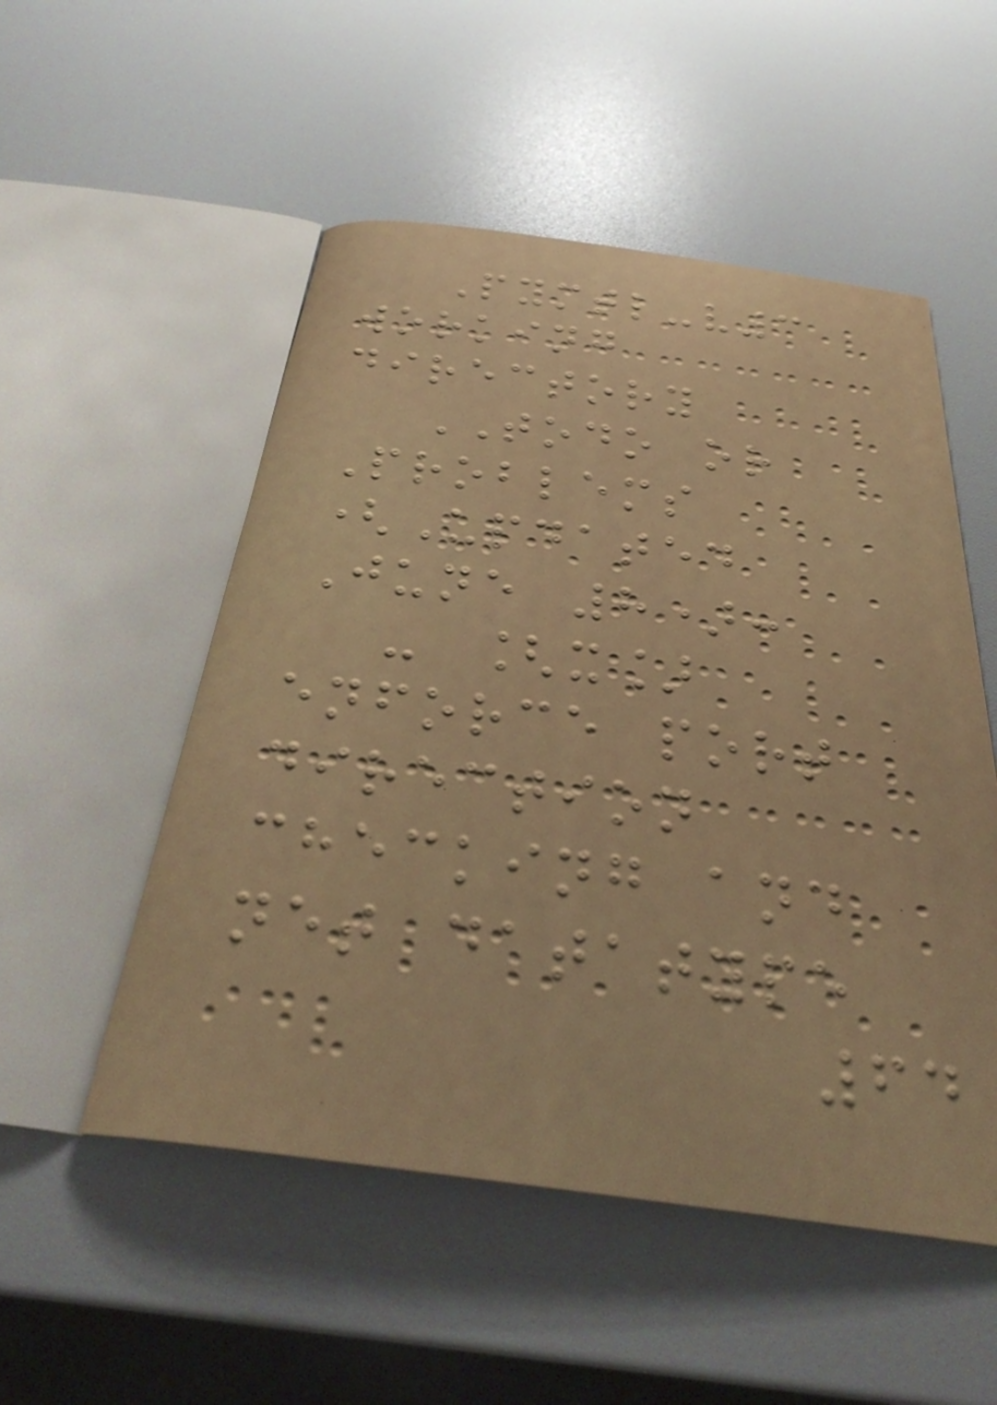Pymtl-v3
working
directory
TODO or
Problems
(Updated
June 8):
- [x]
enforce port
direction
checking and
net datatype
64
